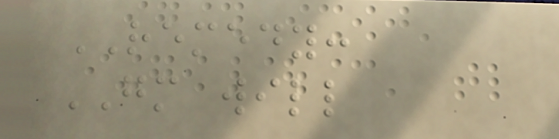REMEDY:
GM will
